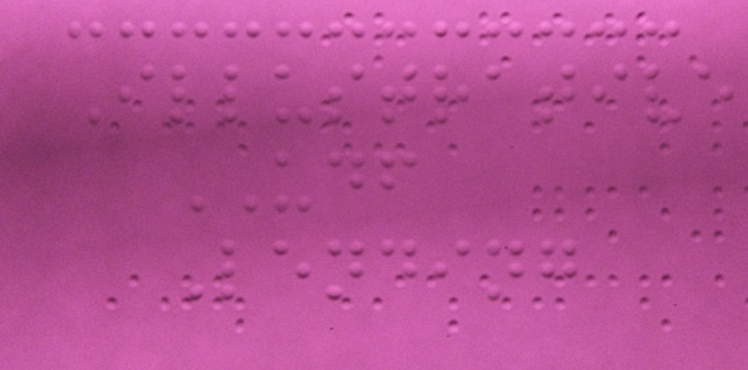Illustrative
UDF
Lending
